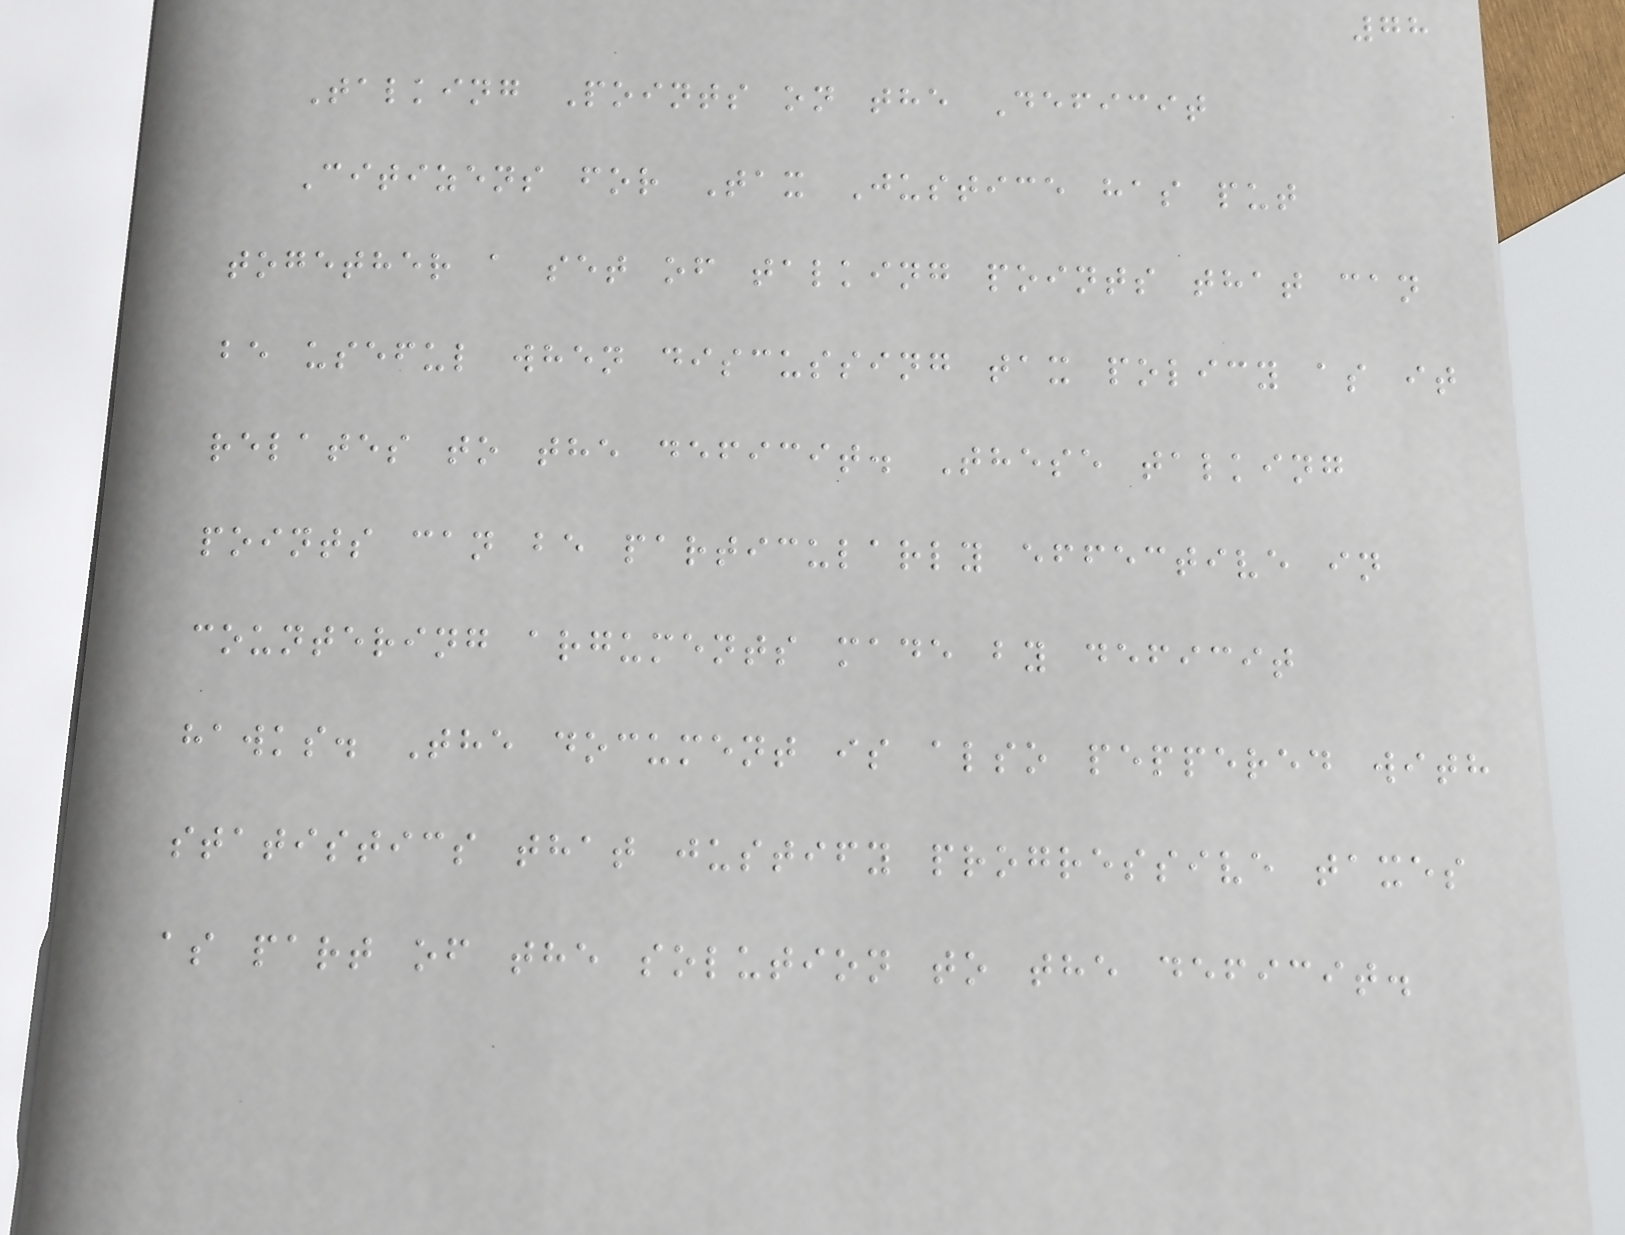78
Talking Points on the Deficit
Citizens for Tax Justice has put
together a set of talking points that can
be useful when discussing tax policy as it
relates to the deficit. These talking
points can be particularly effective in
countering arguments made by deficit
hawks. The document is also peppered with
statistics that justify progressive taxes
as part of the solution to the deficit.
